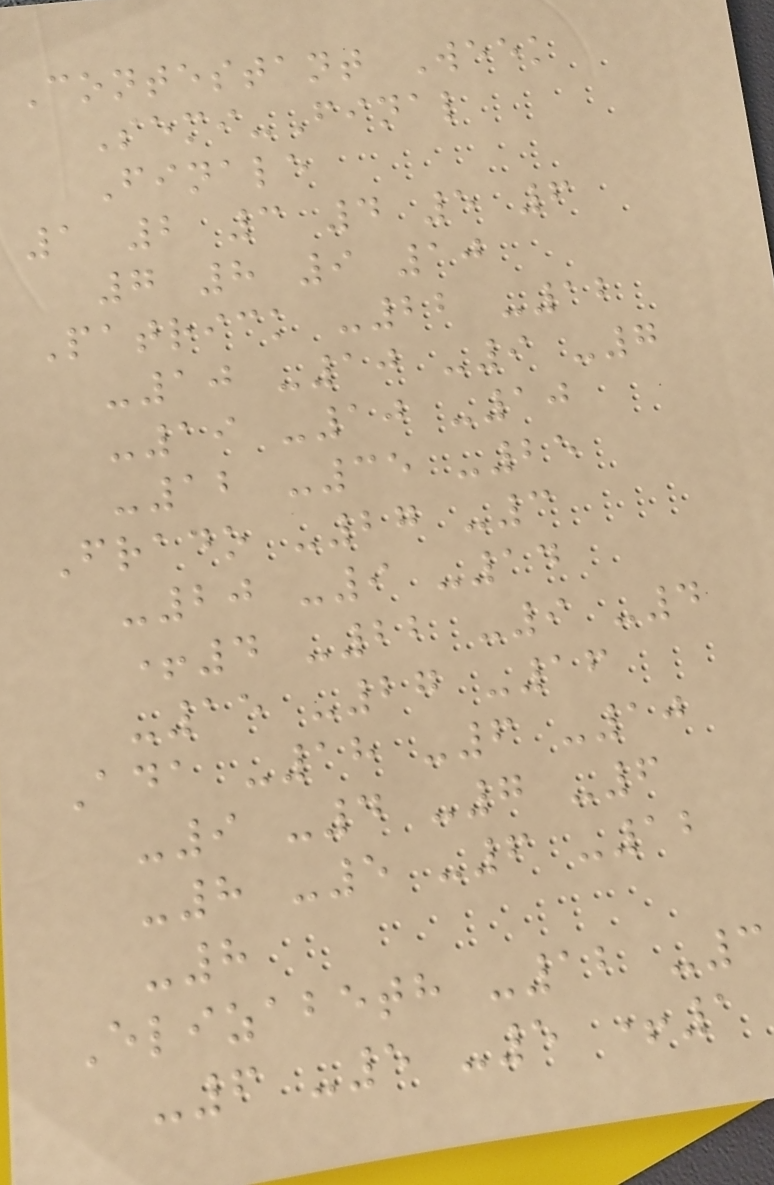Contestant Week
Semi-Final
Finale
1 2 3 4 5 6
7 8 9 10
Patrick -22 -12
-10 -10 -9 -7
-19 -10 -10
-12 -35 -25
Frado -27 -3
-20 -9 -14
+4 -22 -9 -4
-15 -27 -16
Ada -18 -6 -10
-9 -4 -7 -6
-8 -5 -6 -12
-8
Elizabeth -12 -3
-6 -5 -5 +1
